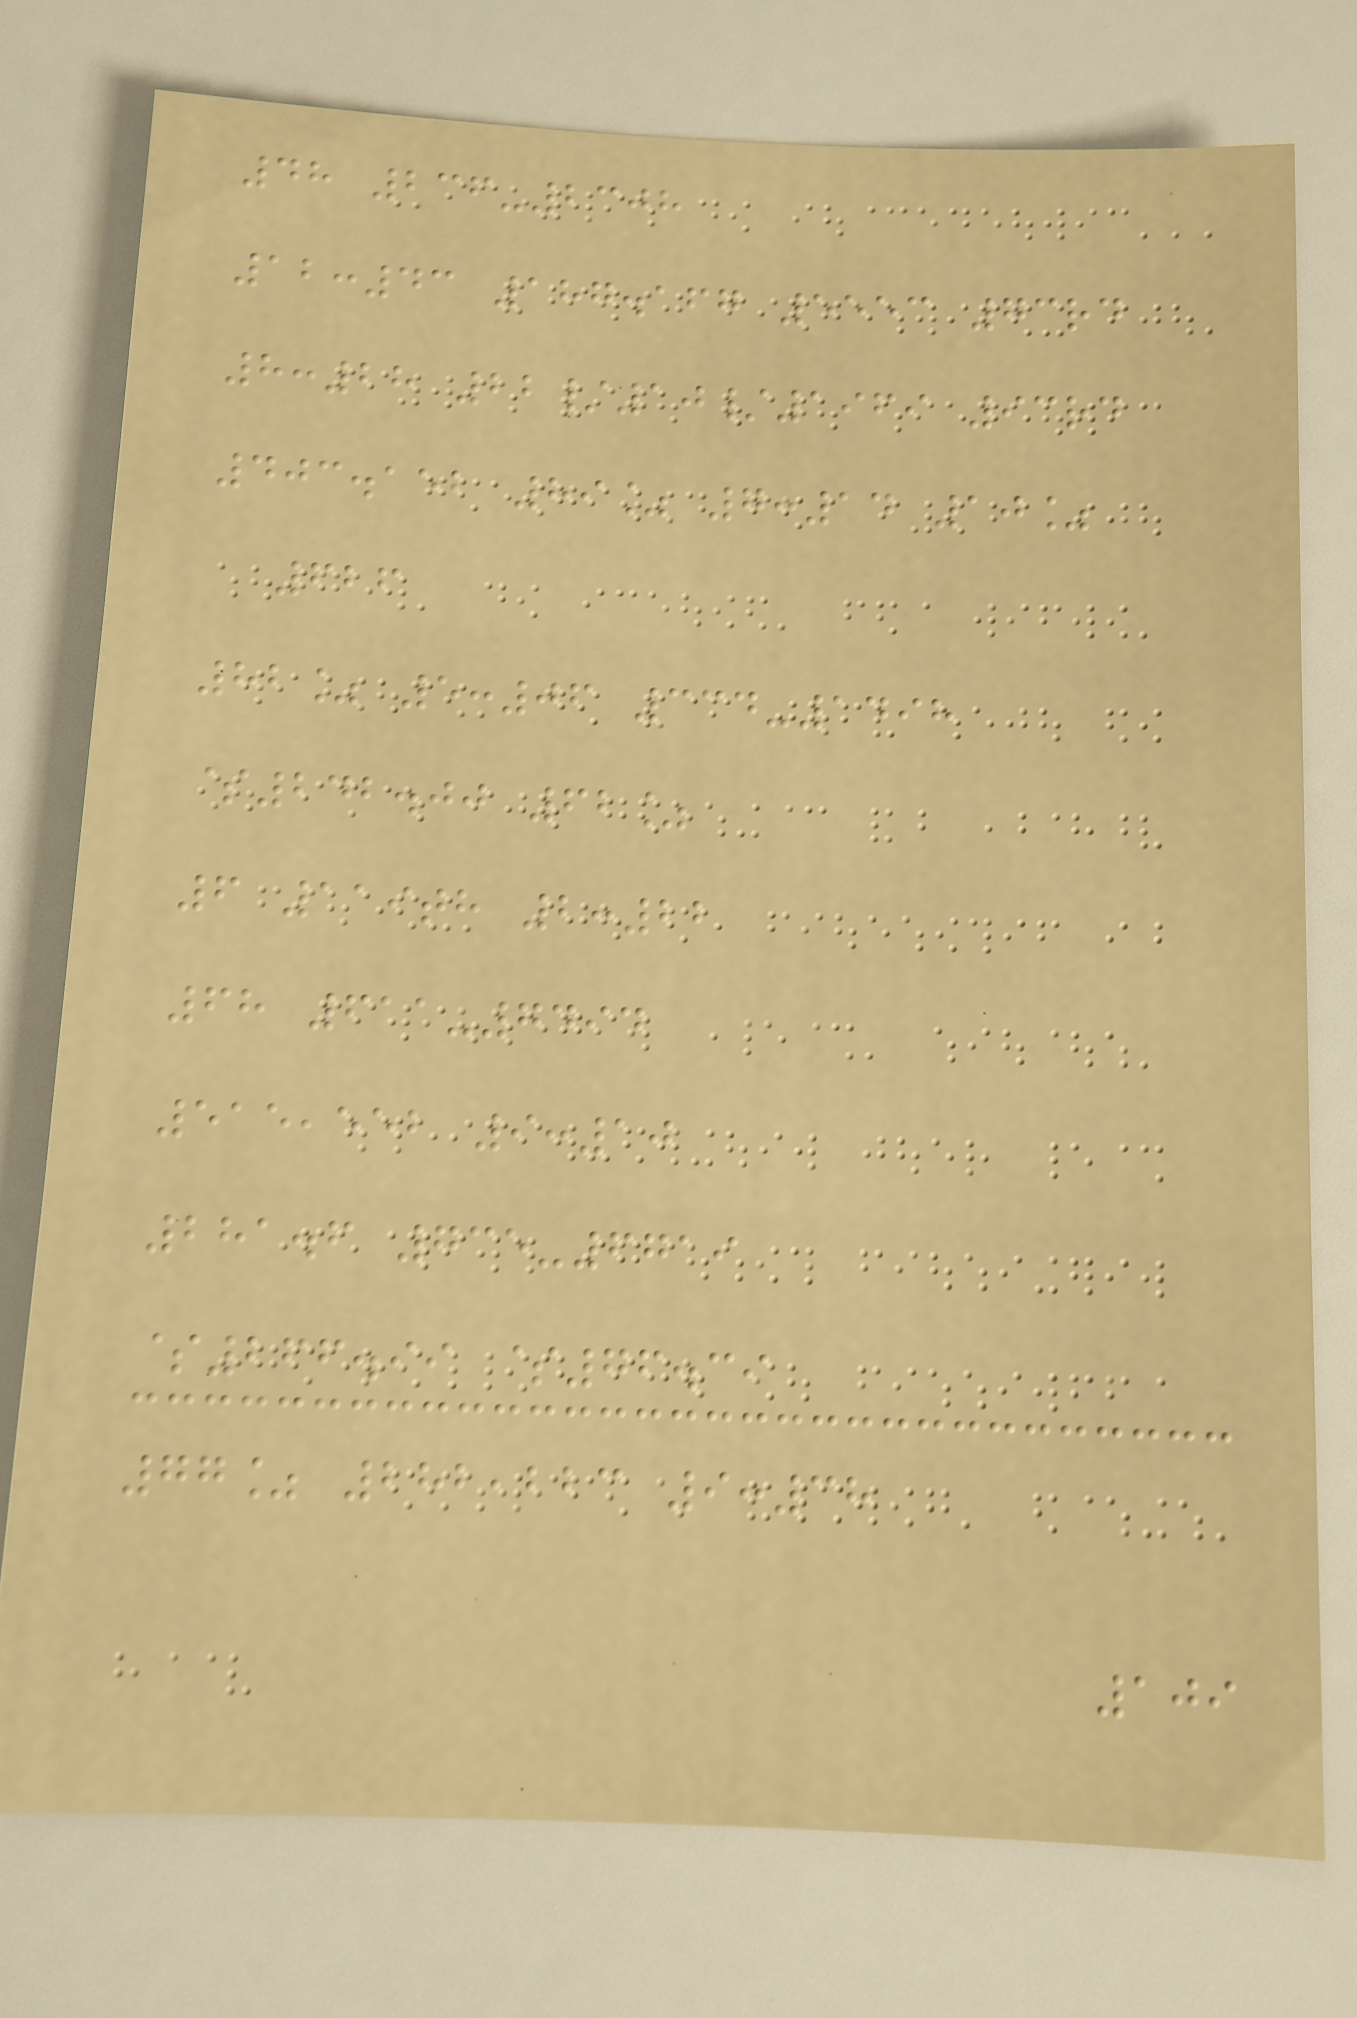48 236-2308
12:43 187.167 5553 73rd
8:28 22/10/1969 93rd
403.152 89% 7:14 10%
626
82% 5:06 334-1498
$242.00 62%
6 119th 2:22
68 611-7494
515,552 9:10
281.6 735-6719
$266.99 $76.39
77% 282,223 9:38
109
